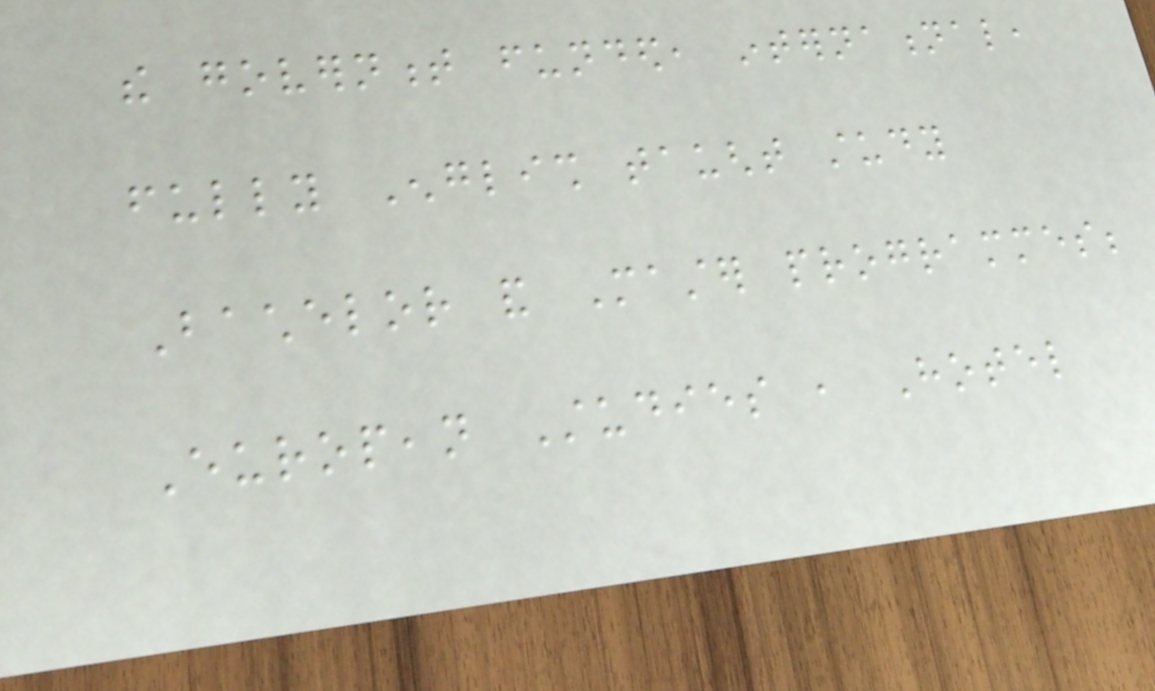the government funded, international,
fully English taught study
Bachelor and Master programmes;
European Studies , Hotel
